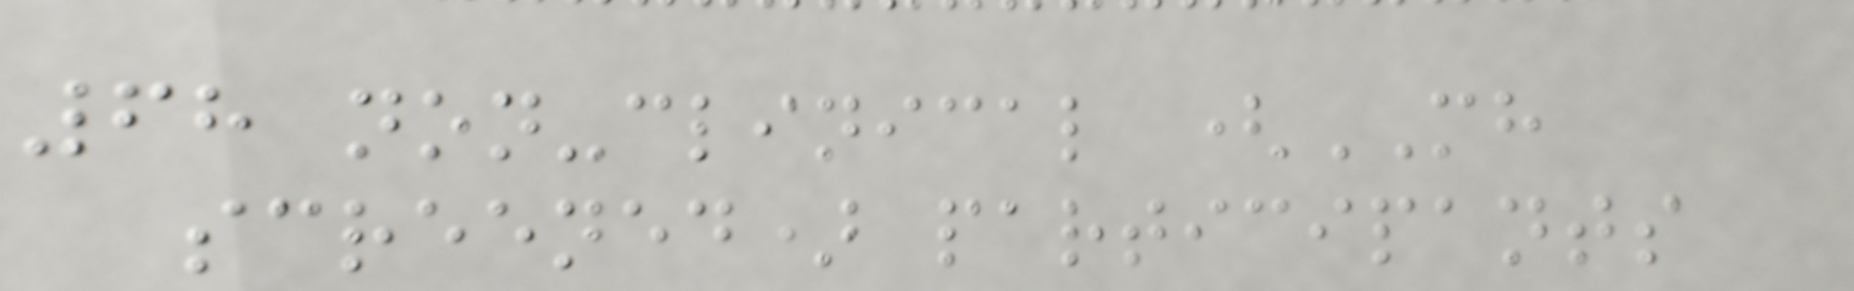68 non-clinical (MH
screened) participants
